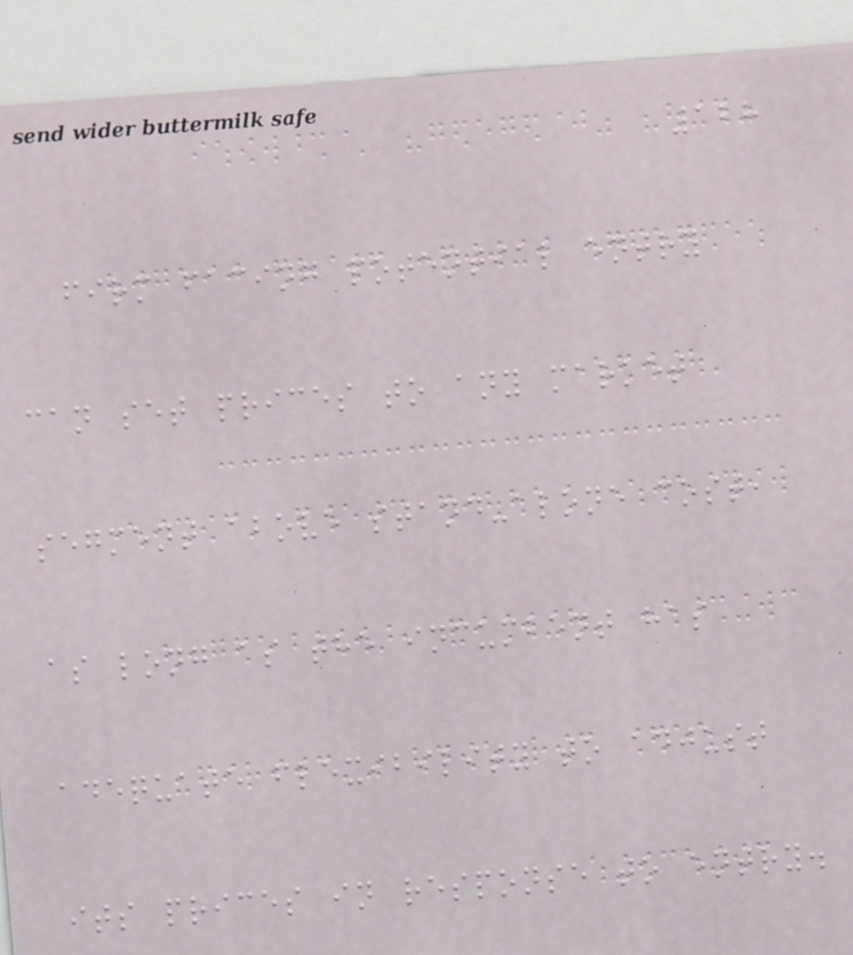128
firm facing potential entry
can set prices to any market
segment above stand-alone cost,
as long as the incumbent has
adequate flexibility to adjust
its prices in response to entry.
